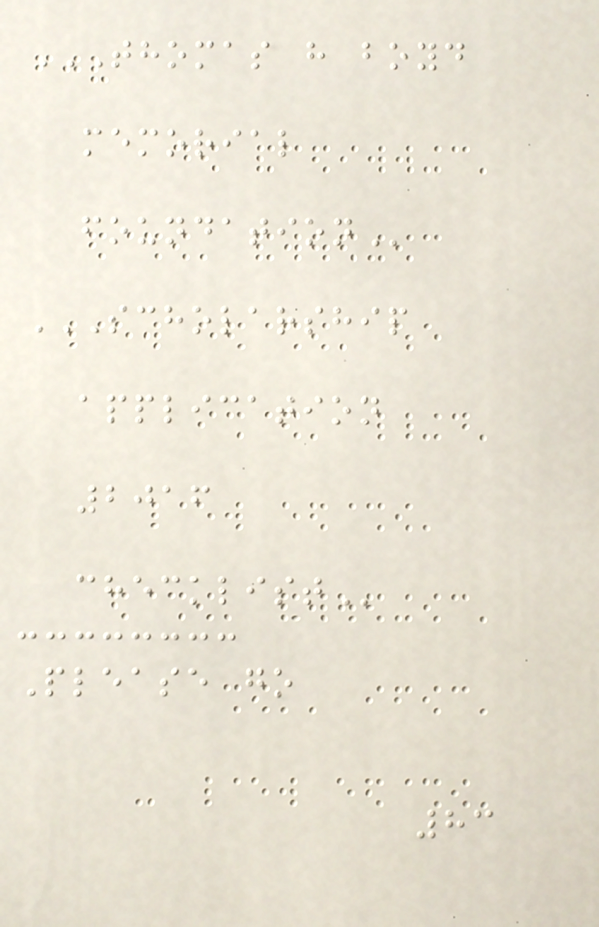THOMAS H BOYD
MEMORIAL
FOUNDATION
SCHOLARSHIP
APPLICATION
2016
CHECKLIST
Please go
83
